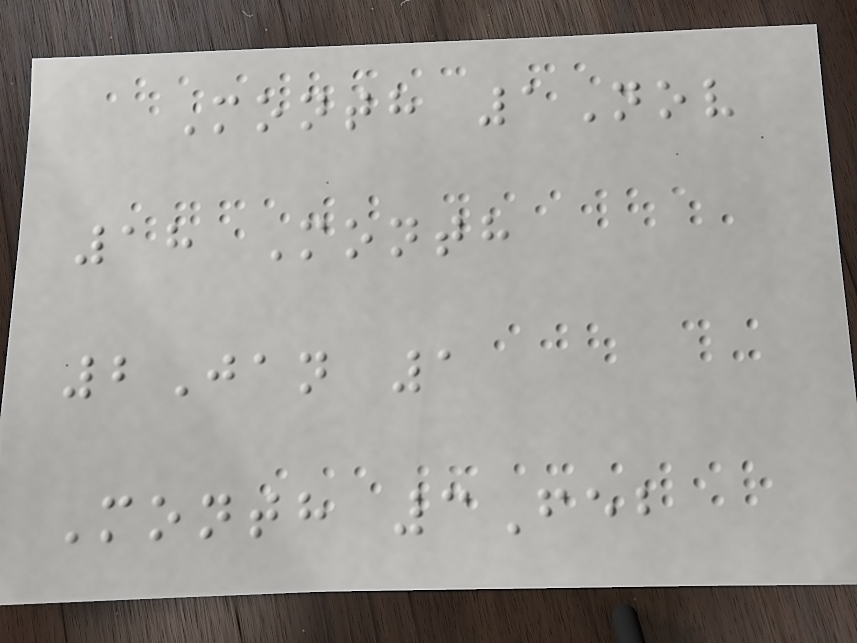Month 1Nov
18 Month
2Jan 1
Month 3Feb
